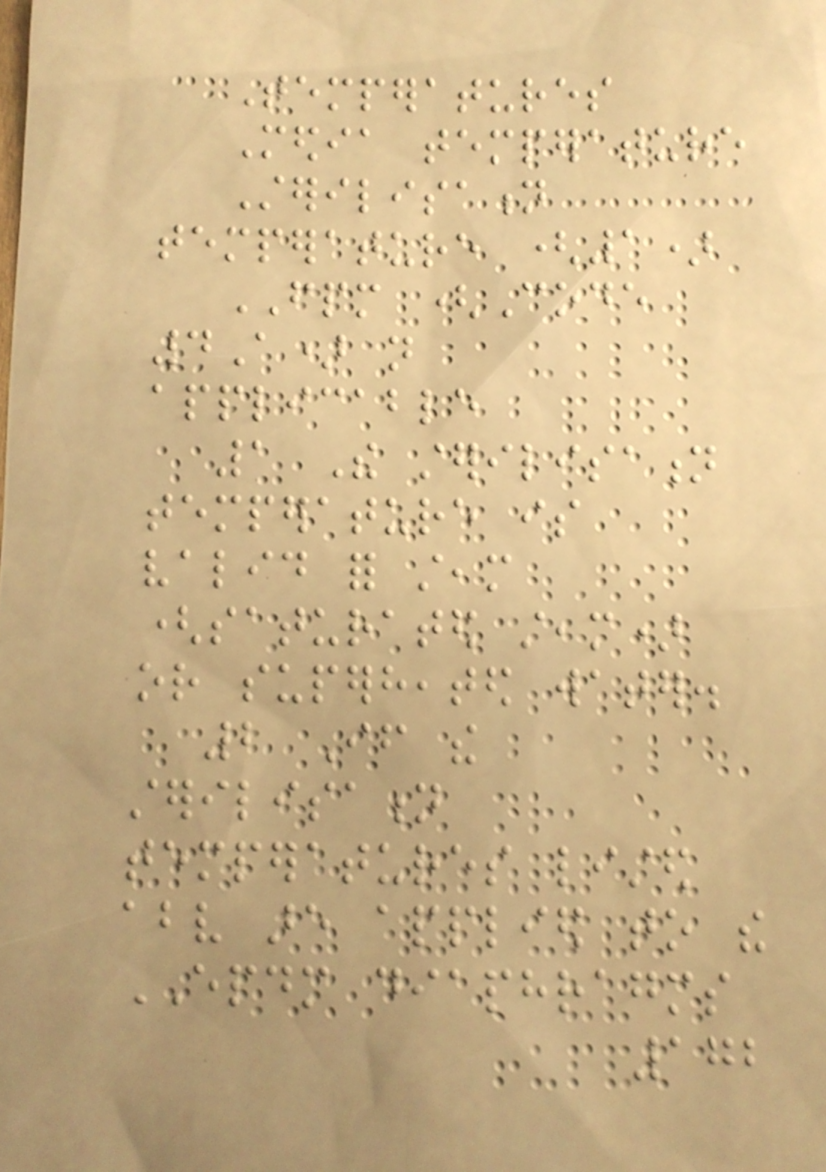Temperatures
Media temperature
Sterilisation
temperature (1)
FPM (Code
4A) not
applicable
1 The sterilisation
temperature is
valid for steam
(saturated steam)
or superheated water.
2 If the
sterilisation
temperatures listed
above are applied to the
EPDM diaphragms
172
